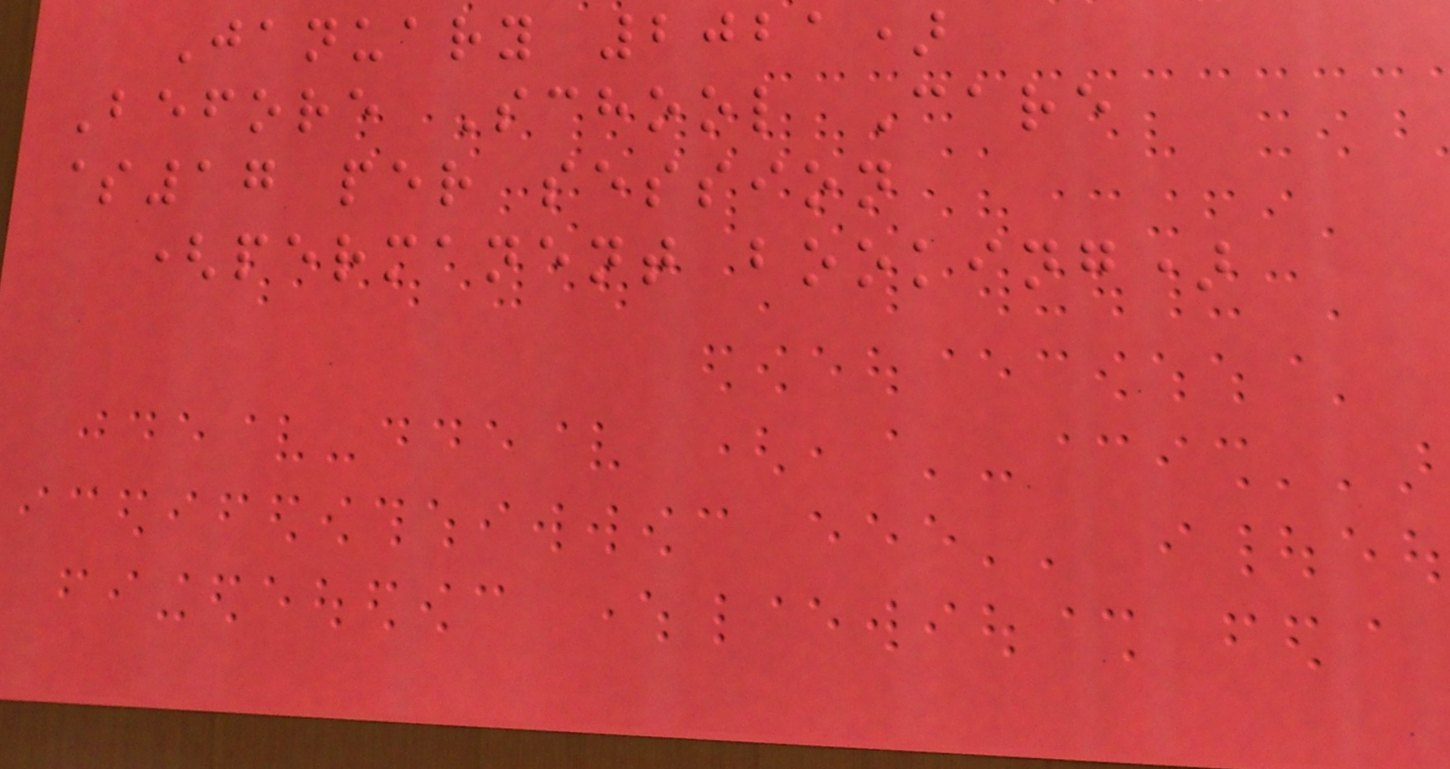January 2021)
Before School Care
$17 per session
(permanent booking)
